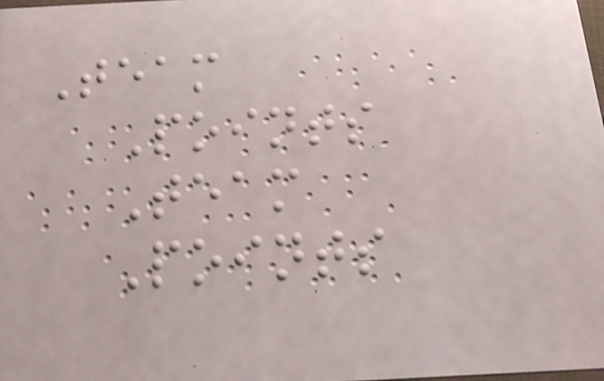Team
Points
Team
Points
